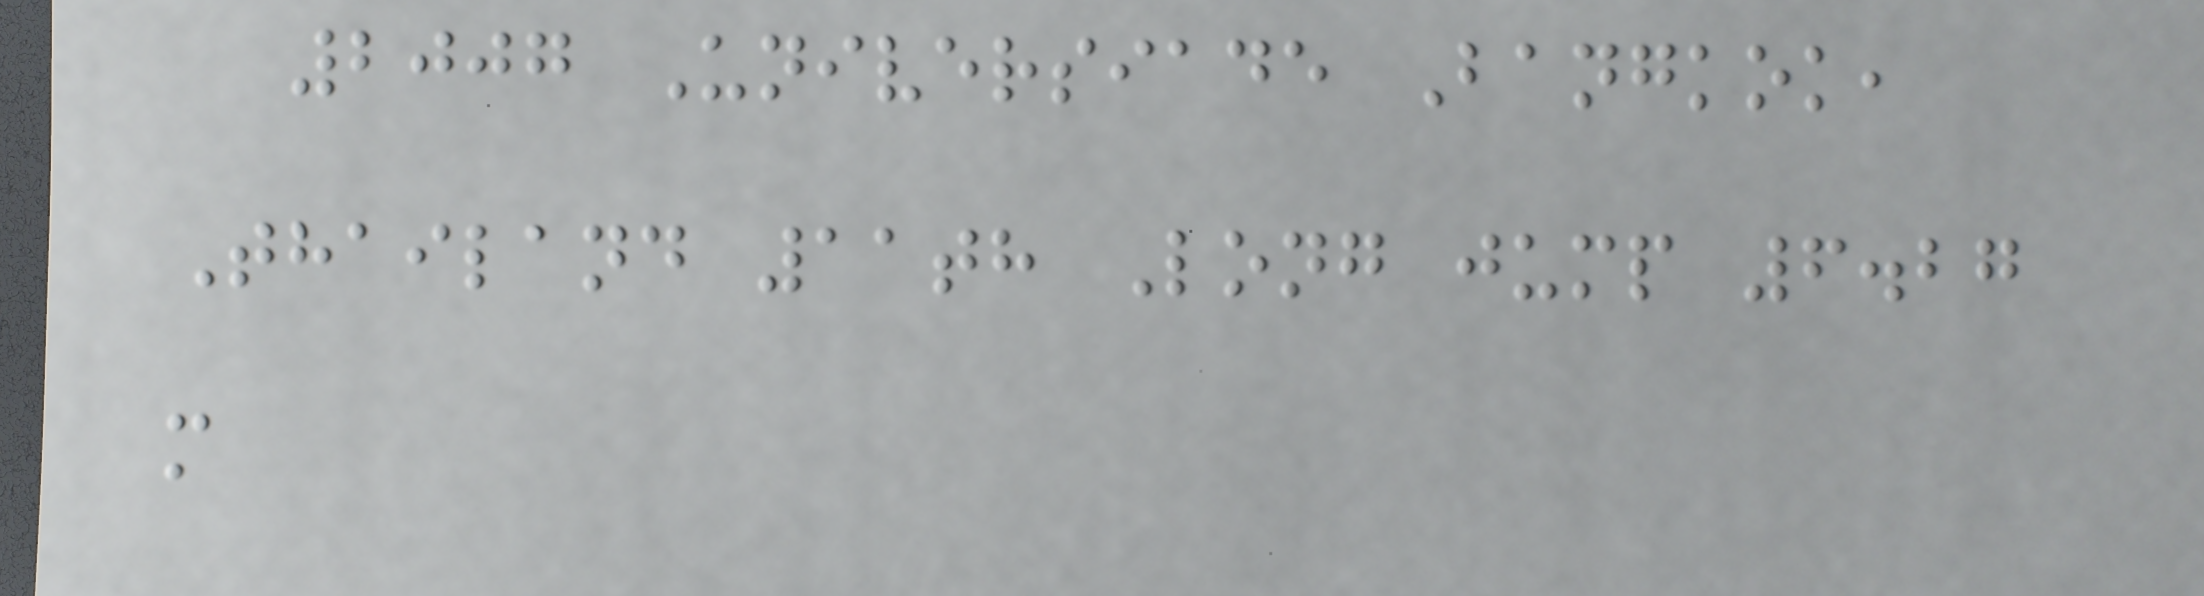2007 Universiade Bangkok,
Thailand 11th Long jump 6.27
m
